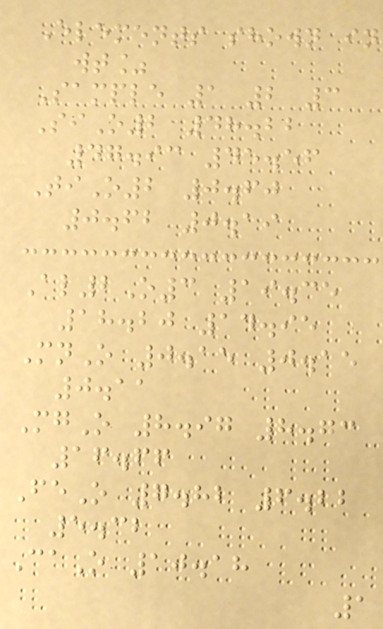Elements shown in
wt%
Sample 1 2 3
SiO2 48.22
47.93 45.56
TiO2 0.60
0.62 0.19
Al2O3 19.35
18.20 14.95
MnO 0.15 0.15
0.11
MgO 8.97 8.73
16.66
FeO 7.82 6.22
5.32
CaO 10.18
1
